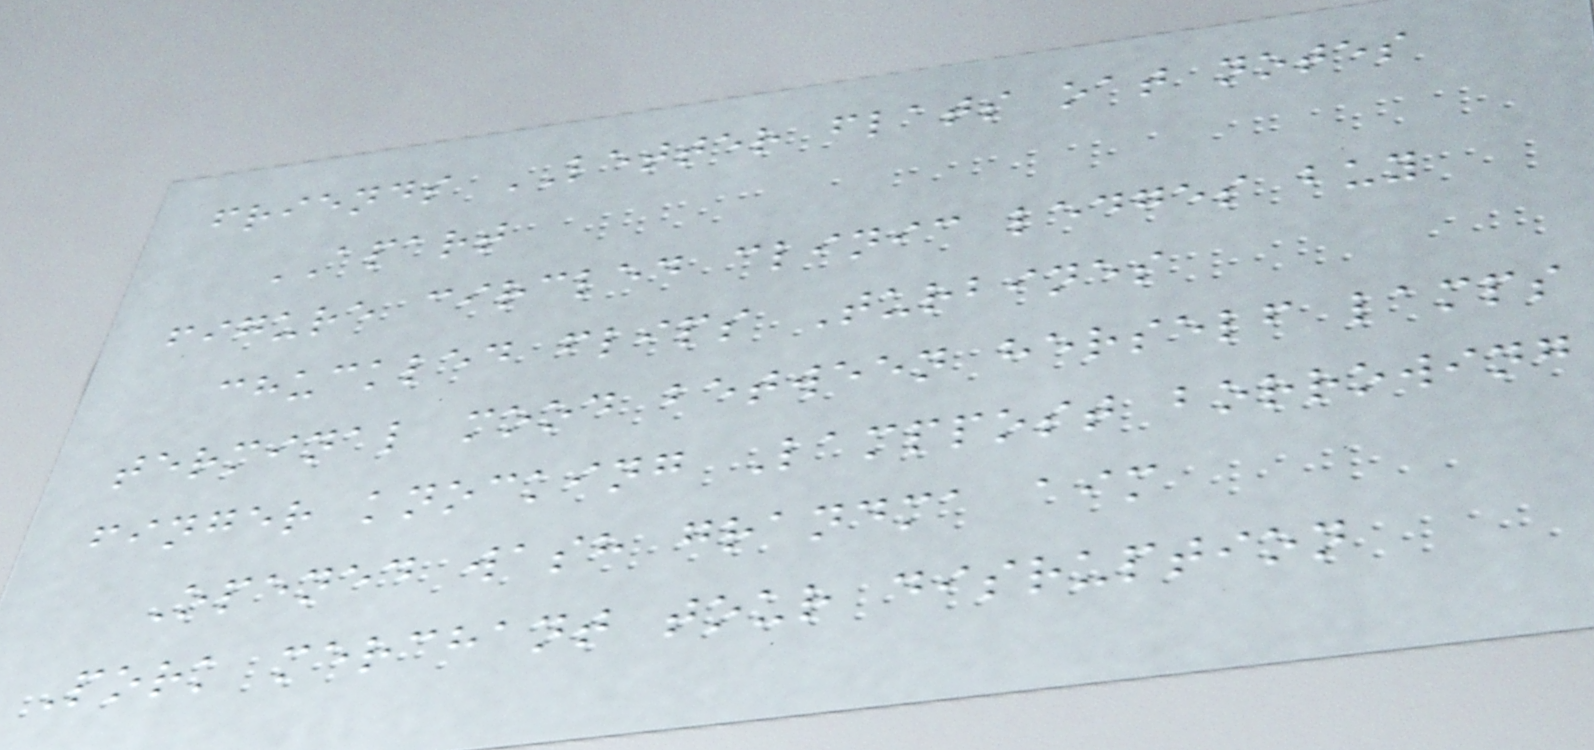friends LETTER flats oat notes
APART
figure circled clinic ledges buy
chuckled flips Turbines
terminal mood between herself lamps
finger knocking Lamppost borrowing
Opened wash grandma aim
Pork merchant tour disruption
